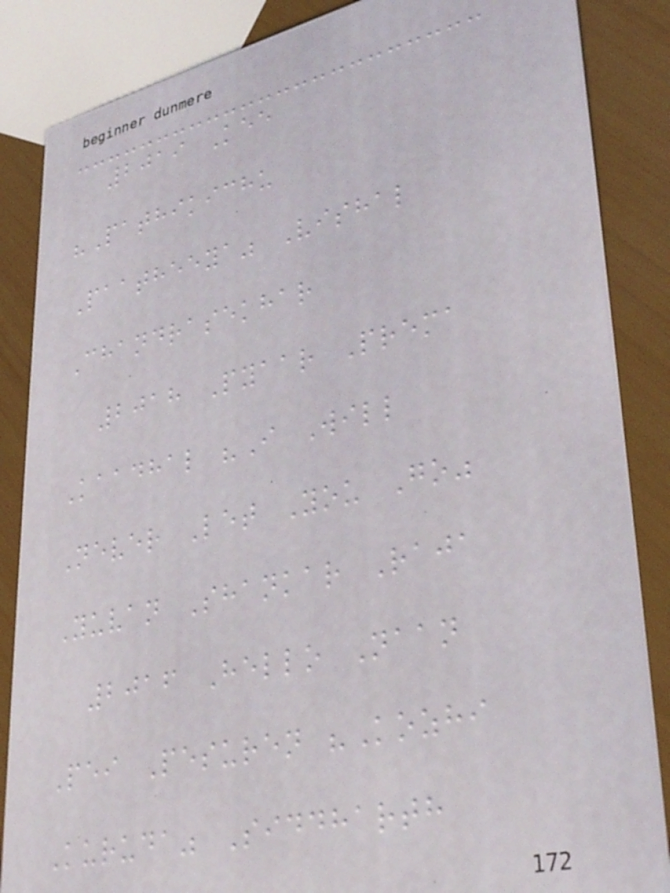2019 Kee
"Pathikichu
Paatheeya" Vishal
Chandrasekhar
2018 Pyaar Prema
Kaadhal "I Will
Never Let You Go"
Yuvan Shankar Raja
2016 Hello Naan
Pei Pesuren "Kozhi
Kuruda" Siddharth
